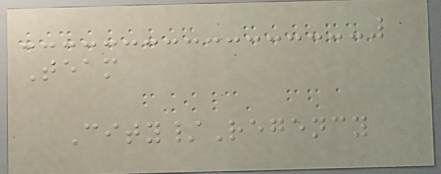Team
City/Regency
